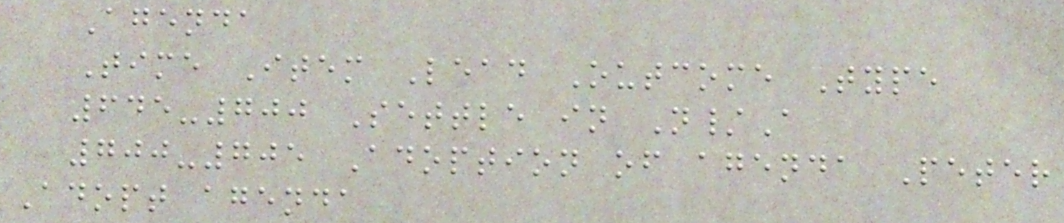Agenda
Time Item Lead Outcome Type
645-700 Settle in N/A
700-705 Adoption of agenda Peter
Adopt agenda
